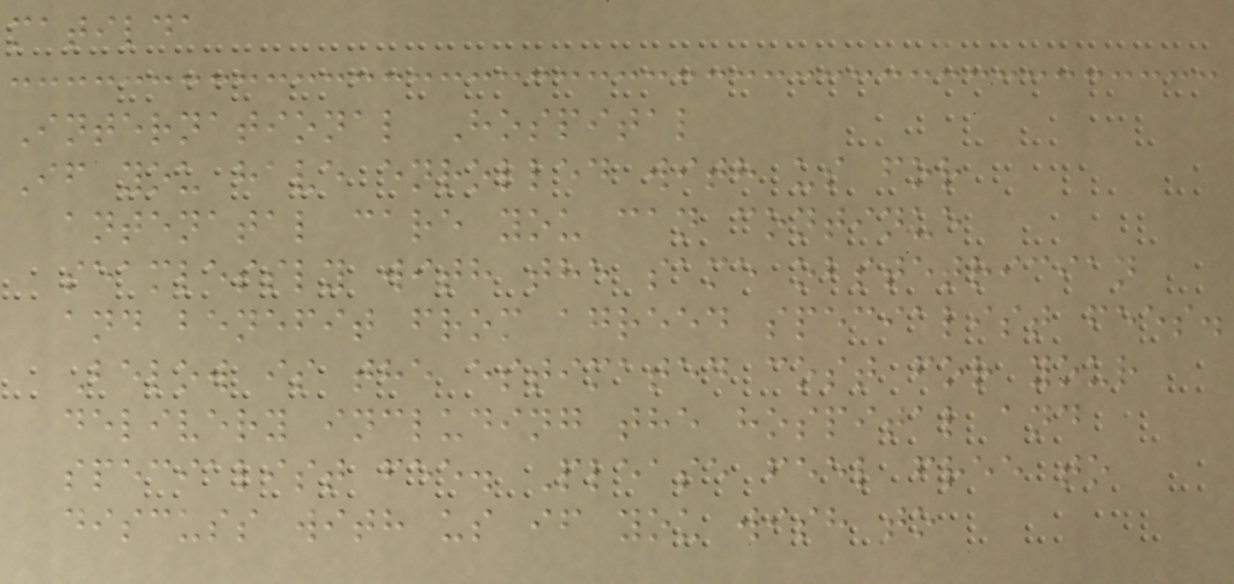matilda
International Hospital
If you have enrolled with us for
antenatal care you can continue
seamlessly with the same obstetrician
and benefit from agreed specialist fees.
Below is the estimated cost for your
delivery including the hospital and
specialist fee. Please feel free to
discuss with us if you wish to
